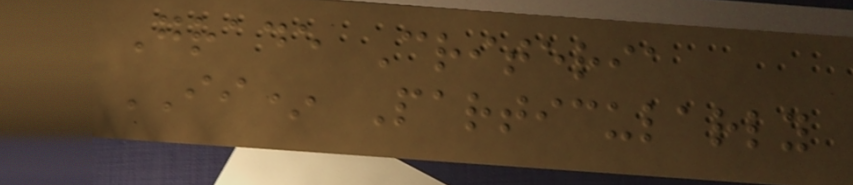Grade Criteria
II* Particularly
